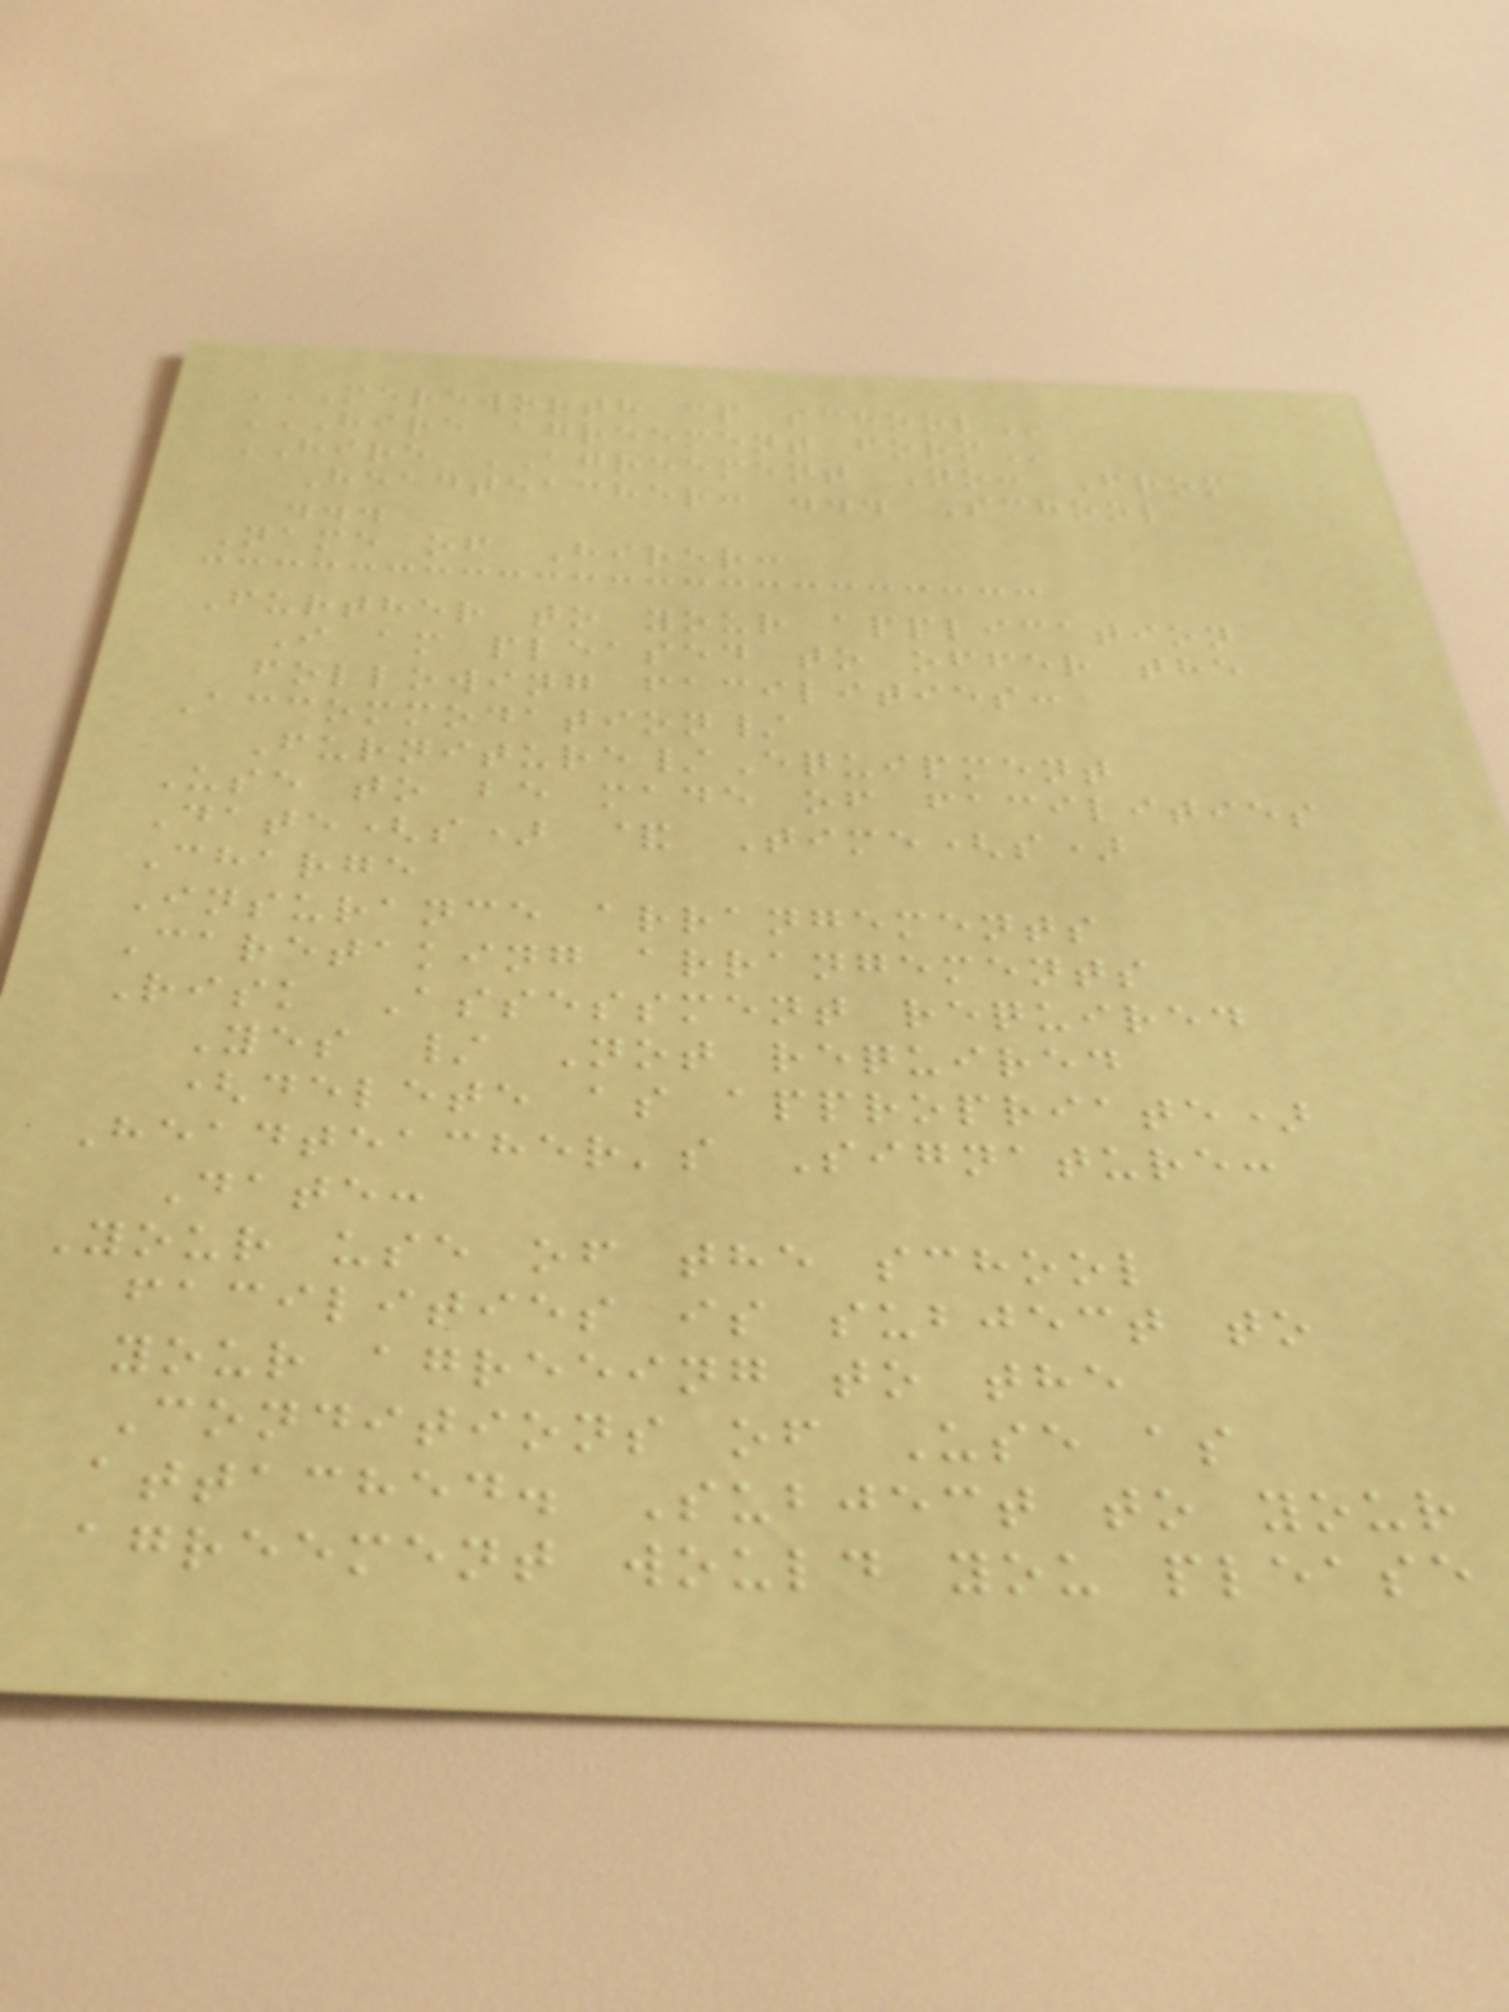MEREWORTH CP SCHOOL
HIRE AGREEMENT FORM
HIRE AGREEMENT No: From
Headteacher: ... School
...
Name of Hirer:
Further to your application
I am pleased to offer the
following facilities:
Accommodation/
Furniture/Equipment
Use to be made of facilities
Date(s) & Time(s)
Charge
Insurance arrangements
Caretaking arrangements
Risk Assessment required
Yes / Not required
(delete as appropriate)
Headteacher's Signature:
Date:
Your use of the school
facilities is subject to
your agreeing to the
Conditions of Use as
attached. Subject to your
agreement would you please
